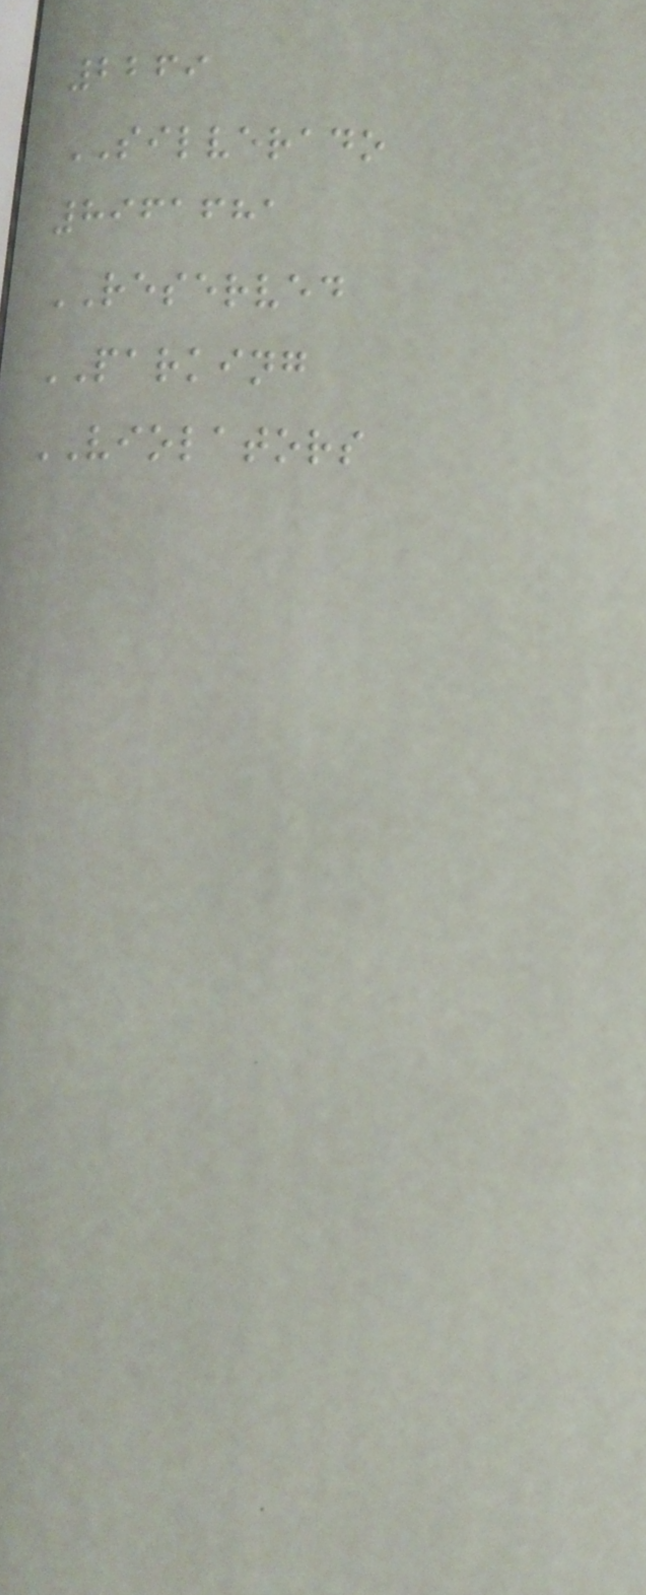2269
SILVERADO
8961681
RESERVED
PARKING
VIOLATORS
